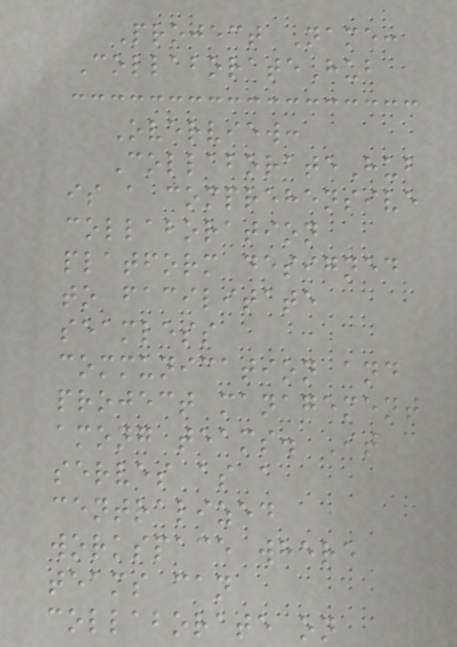Project Name:
CollaborateHub
Overview:
CollaborateHub
is a comprehensive
collaboration
platform designed
to facilitate
seamless
communication and
project management
among teams. It
serves as a
centralized
workspace where
teams can
collaborate on
